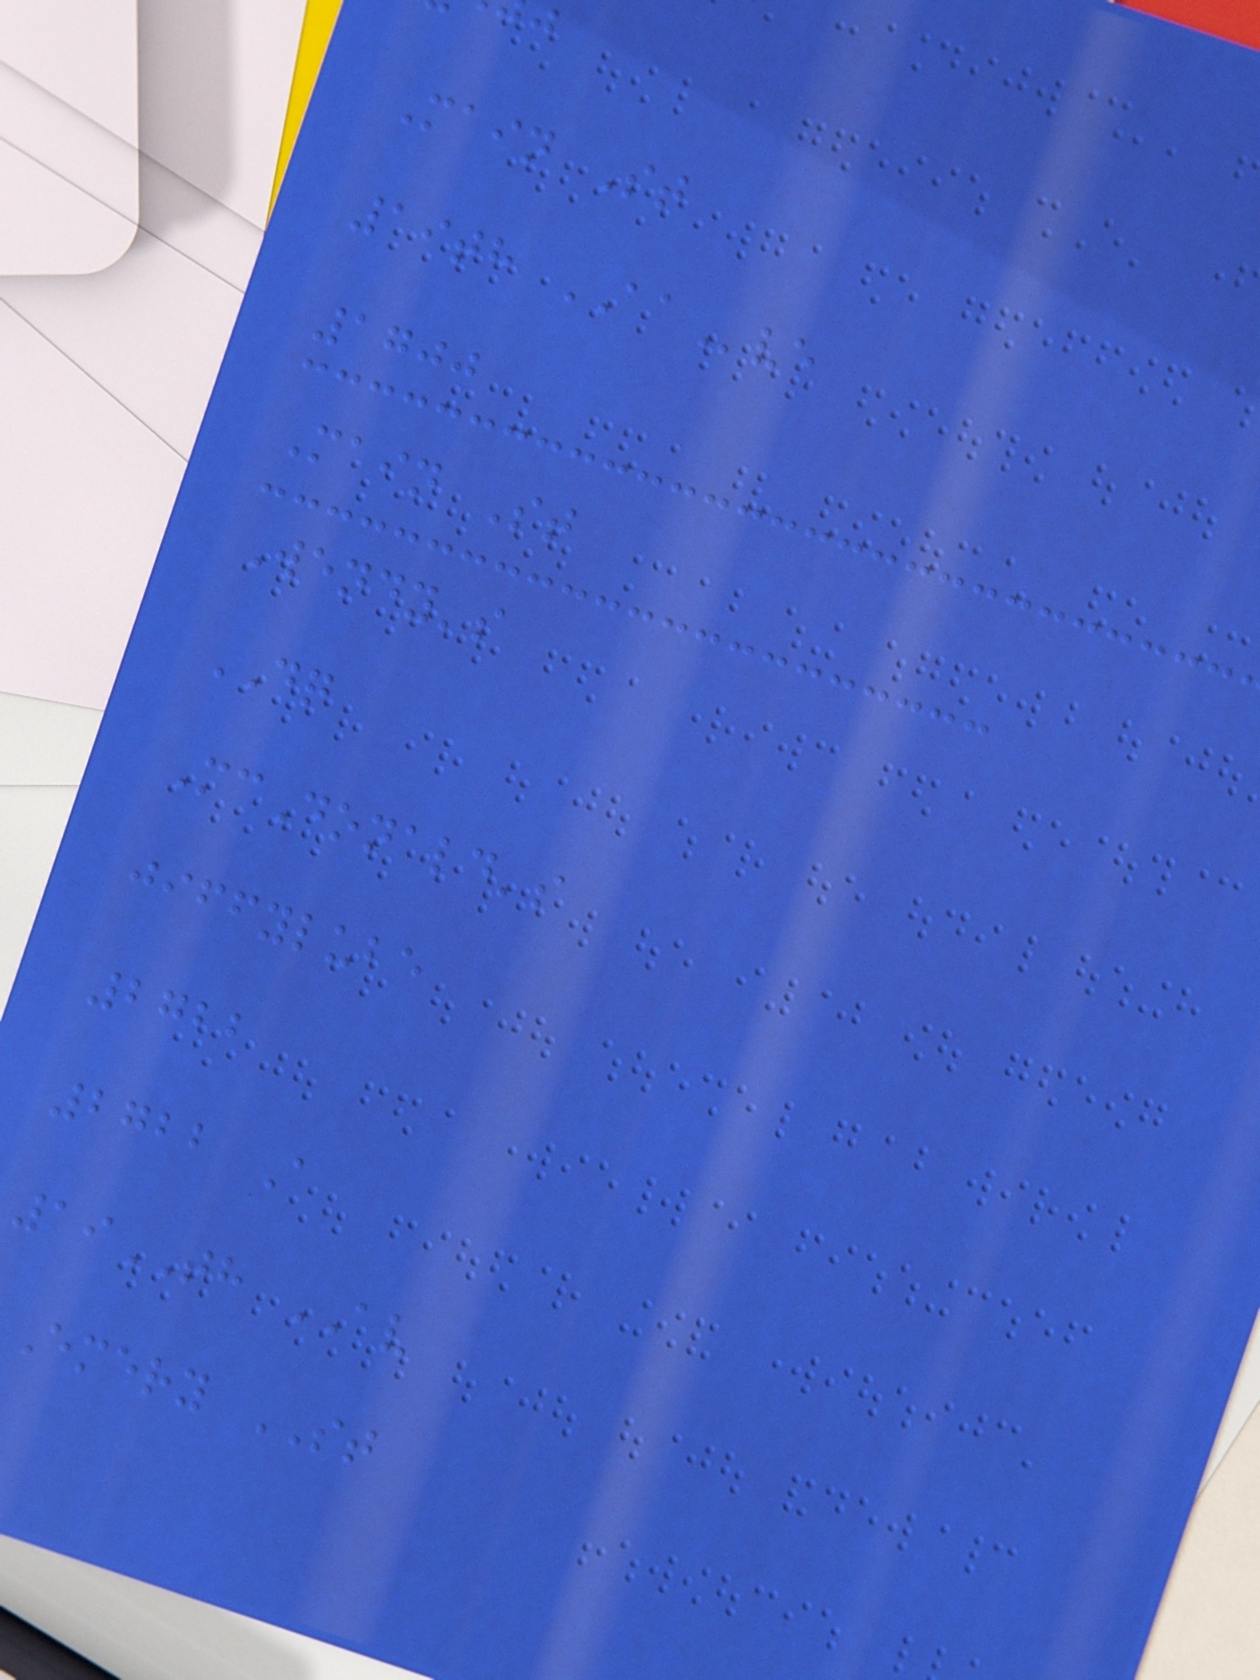Main St
19th AAve
1700
Main St
Wendy's
DQ
McDonald's
jiffylube
2722
2722 A
19TH AV
emery ST
